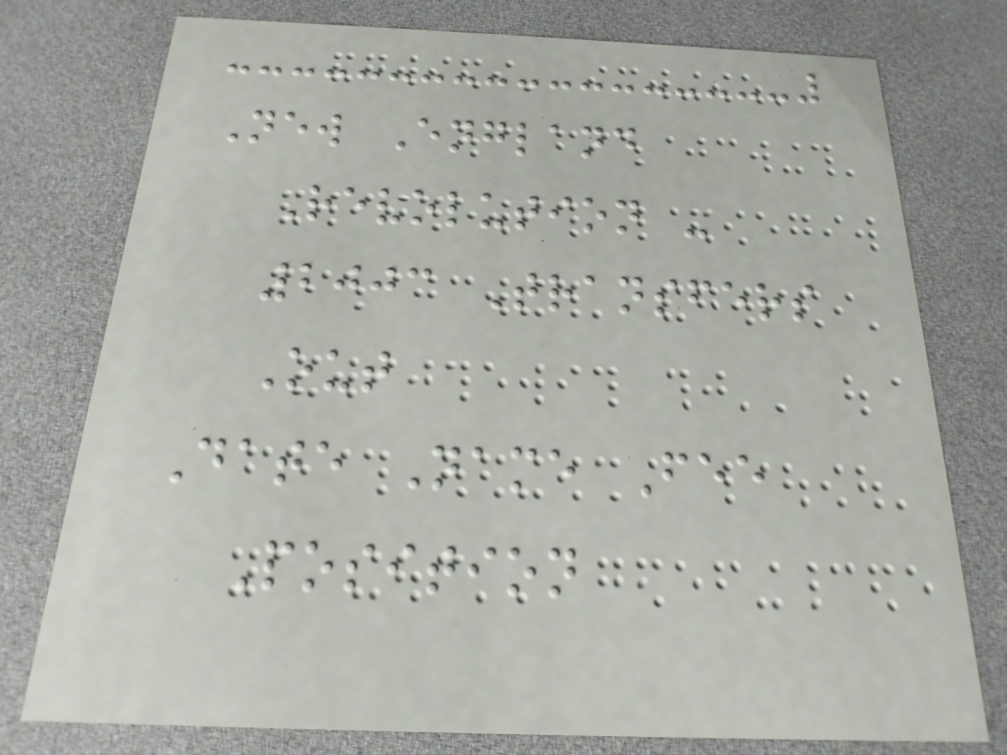New England
Revolution -
2003 Transfers
Out
Date Name Fee
Position
